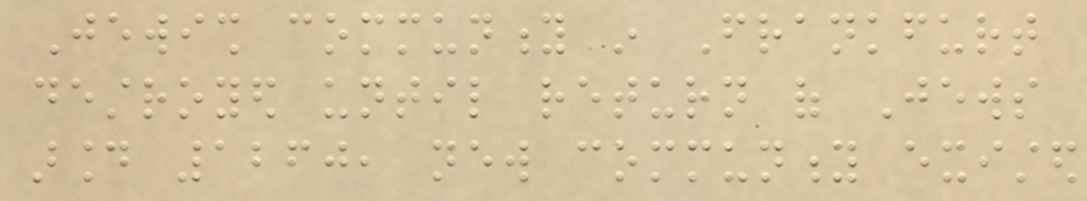Jewish community in Frankfurt
destroyed until return of Jews
around 1260, new community existed
